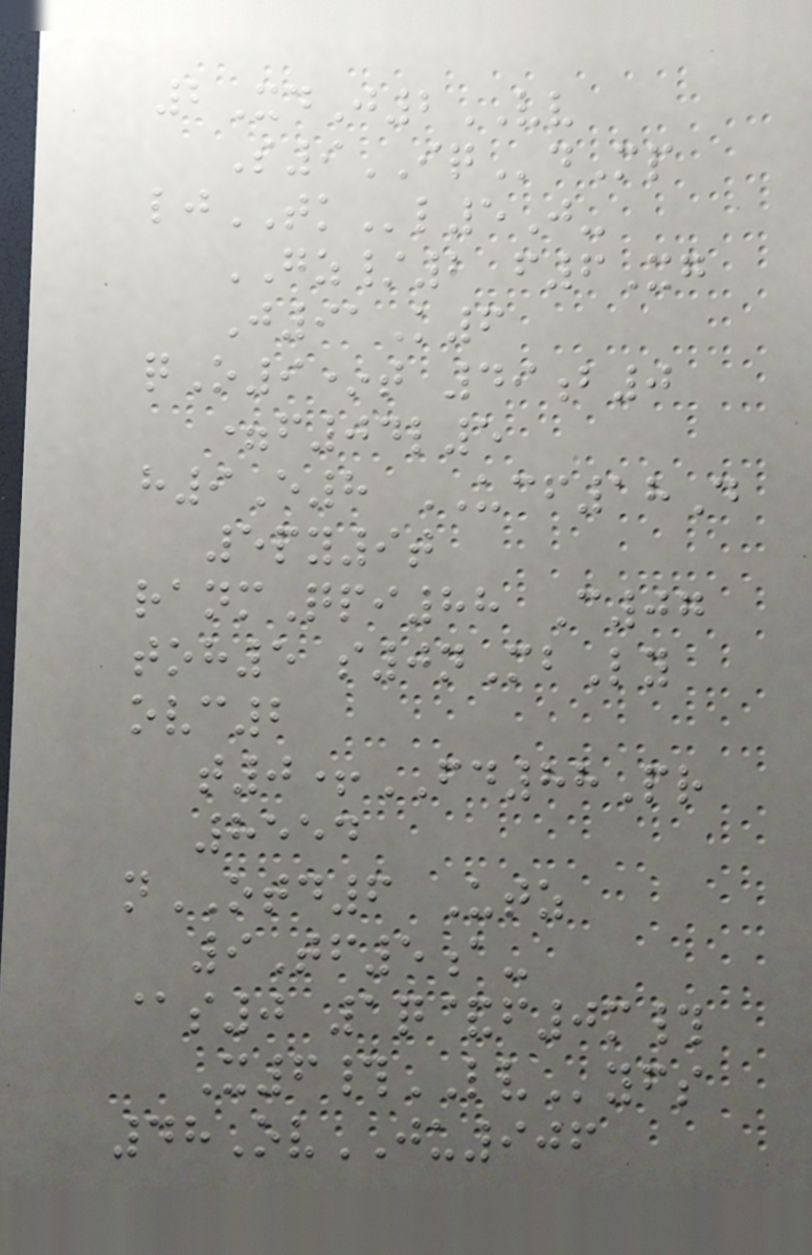2XdJ2VV
S9IQdMp
ljTKl5J-
GZ/2 f6Xg
J91K6
qO9*t 49b0
=f04l5
h9E8 UCF18D
5py9t
ranmQpi88 C07
toh5 s0nMbLy
ovc2
t0+FD88Pr
8554
nOTD6 Utz
9Tf5a-
@s0 1q&f0m#
X6#LVyfs
48OvJU906
